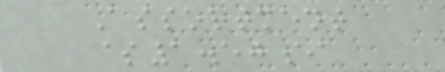Assortment
$1.50ea
